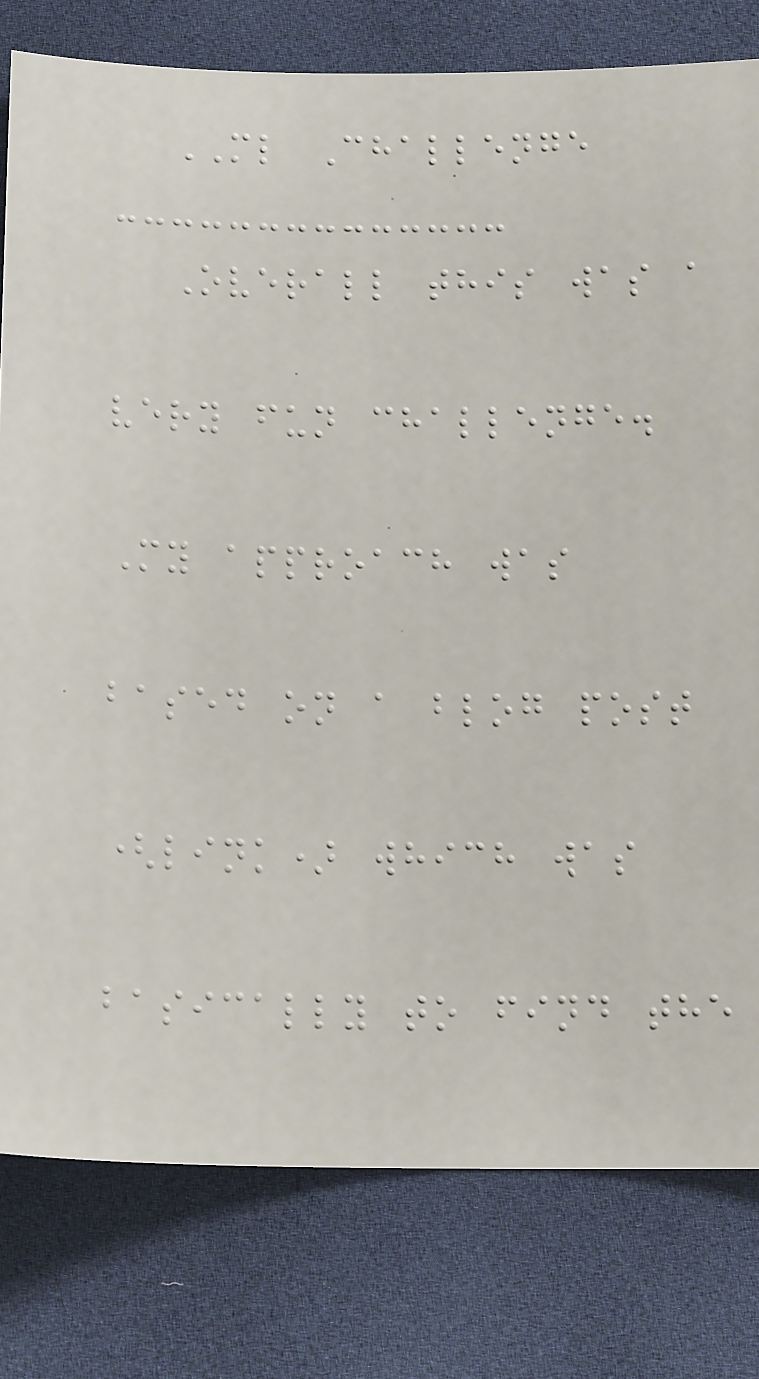ML Challenge
Overall this was a
very fun challenge.
My approach was
based on a blog post
(link) which was
basically to find the
